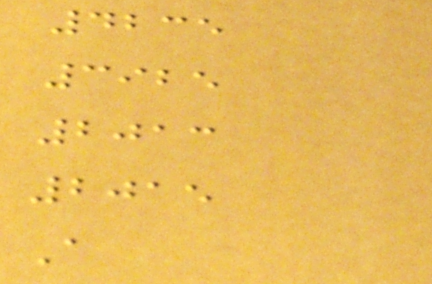4235
3925
2013
2015
A
